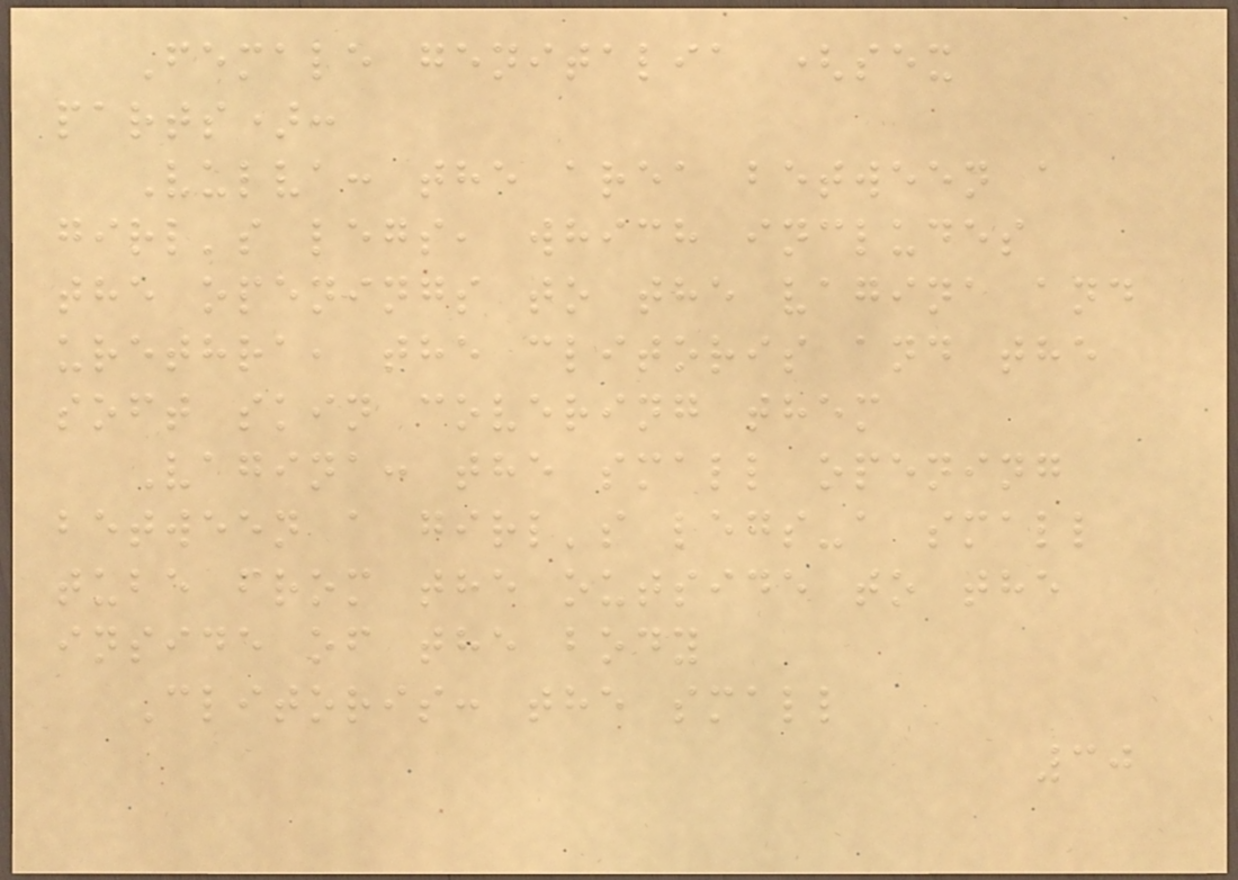Female genitalia (sex
parts):
Vulva: the area between a
girl's legs, which includes
the openings to the vagina and
urethra, the clitoris and the
soft skin covering them
Vagina: the small opening
between a girl's legs-a small
tube from the outside to the
inside of the body
Clitoris: the small
30
